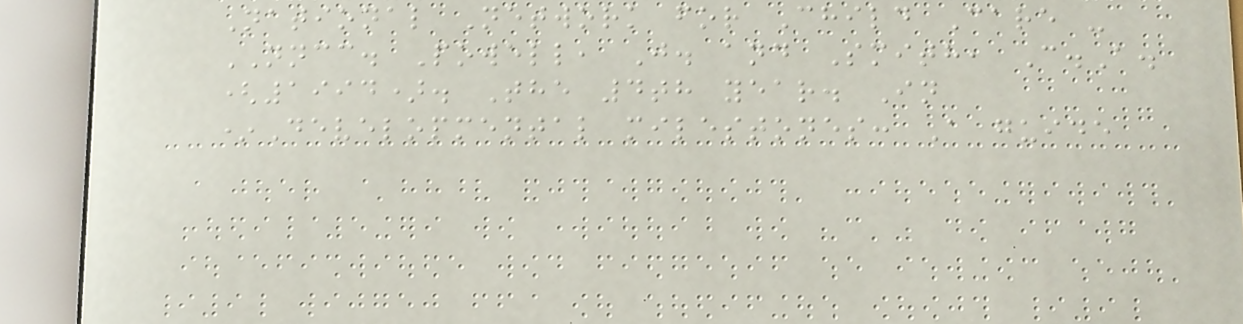National Network for Child Care -
NNCC. Powell, J. and Smith, C.A.
(1994). The 4th year. In
*Developmental milestones: A guide
